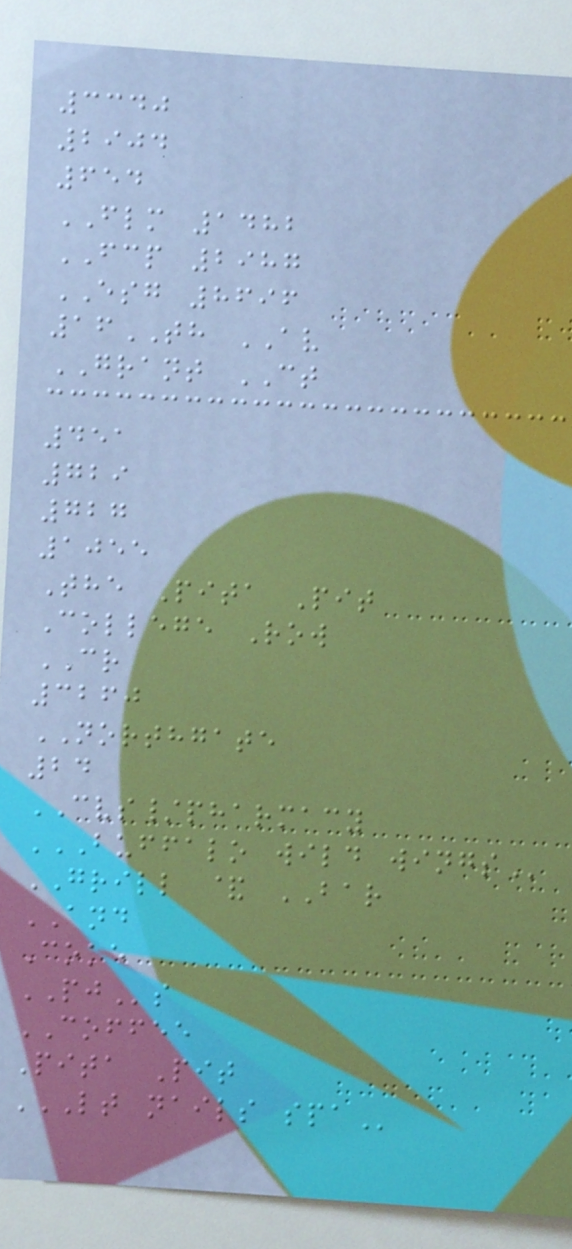3340
2904
654
FLM 1482
FCP 2987
ESG 8696
16TH AV
GRANT CT
451
729
727
1055
The Pita Pit
College Row
CR
3260
NORTHGATE
24
CVS/pharmacy
BUFFALO WILD WINGS
GRILL & BAR
AND
Coke
PJs
COFFEE
Pita Pit
LT NAILS SPA
